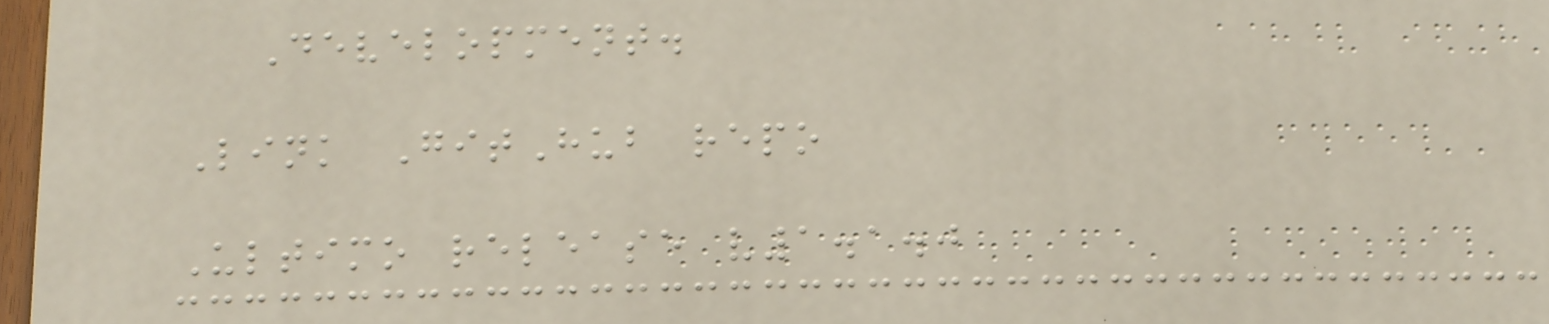Development.
Link GitHub repo
Ultimo release v1.1.0
